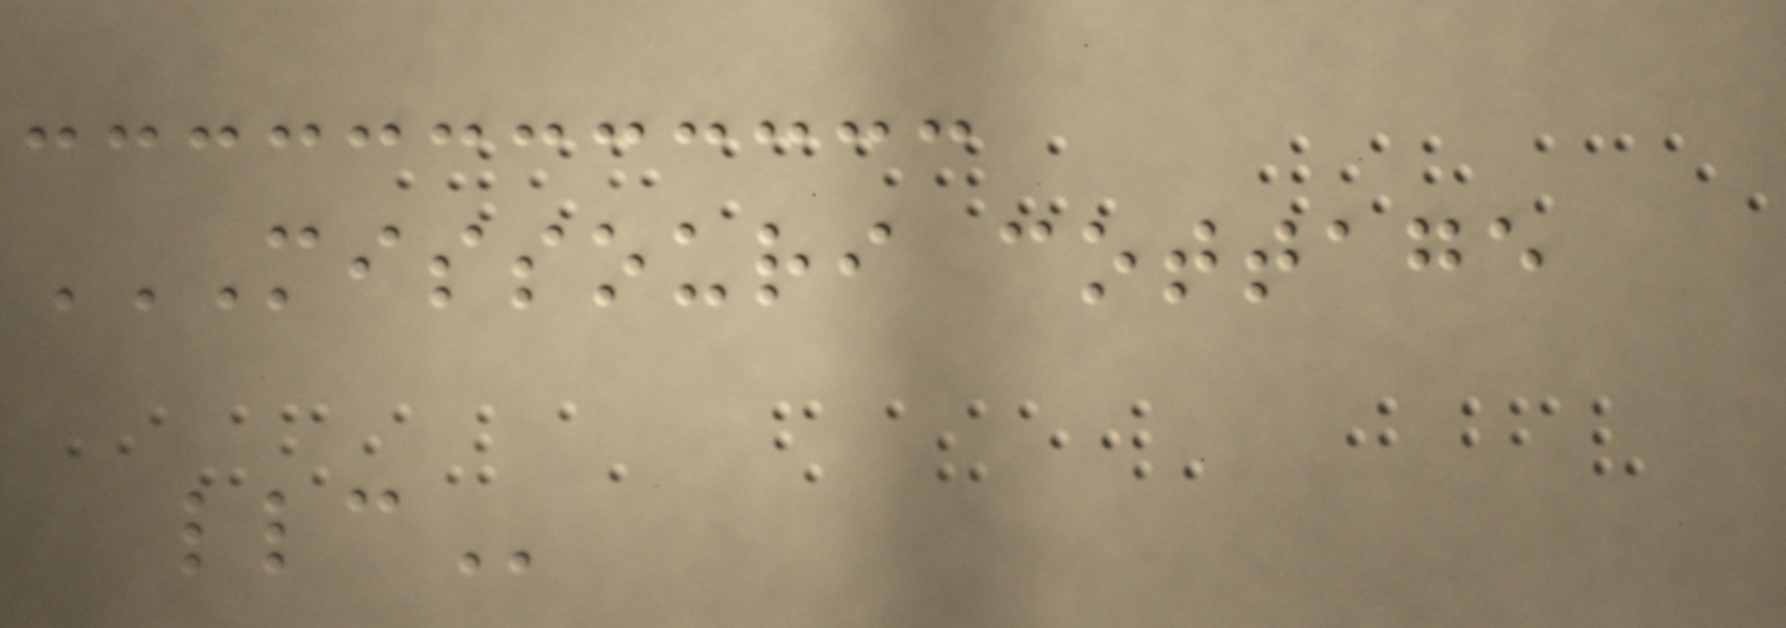MISSOURI COTTAGE
LLC
